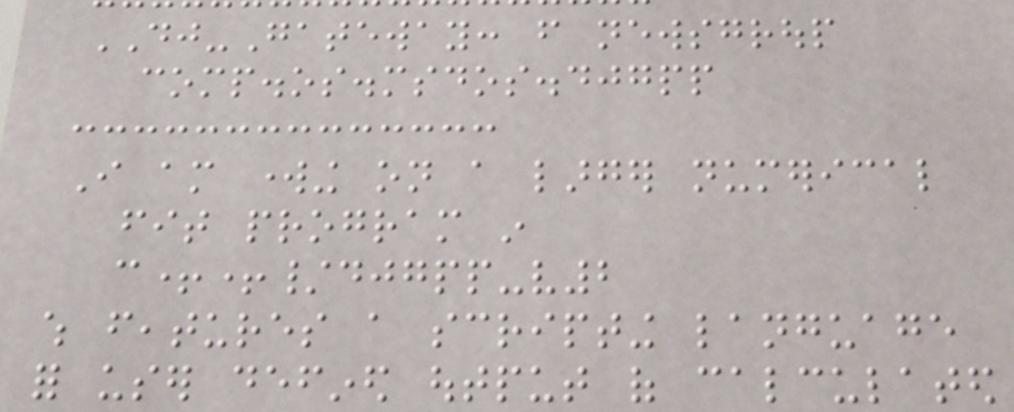DJ-Gateway: from newsgroup
comp.os.msdos.djgpp
I am working on a larger numerical
fit program in
c++/djgpp-v2
which features a scripting language
for user defined output of calculated
